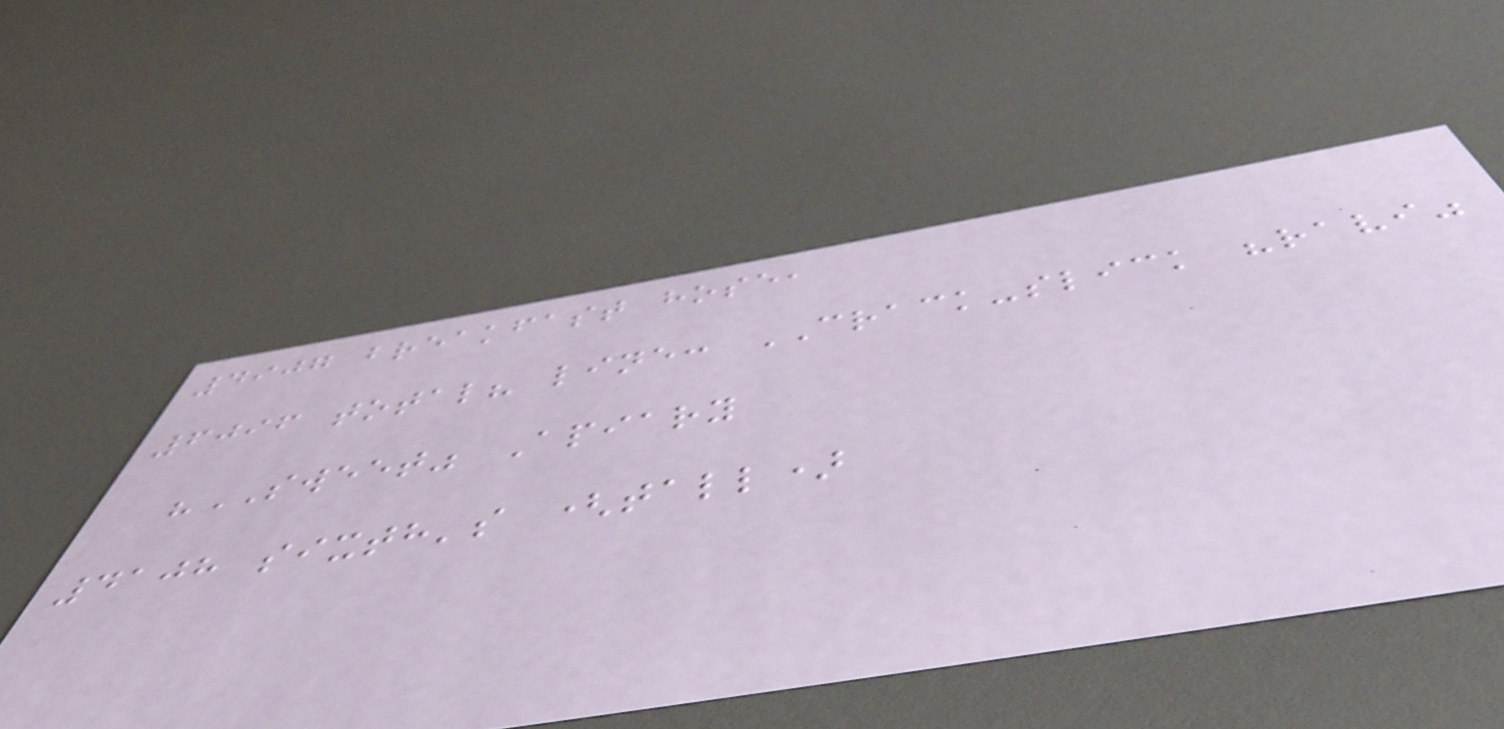4907 breakfast hose,
6096 total? line: CRACK-slick "ravi"
"SWEET" Apiary
4108 sixth's (tall)
